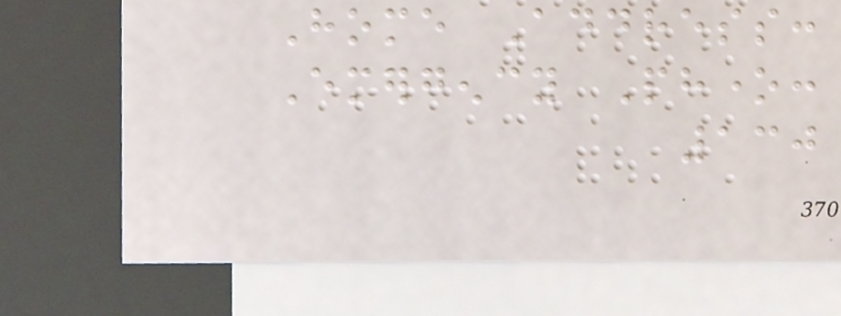Home Address:
Emergency Phone:
130
